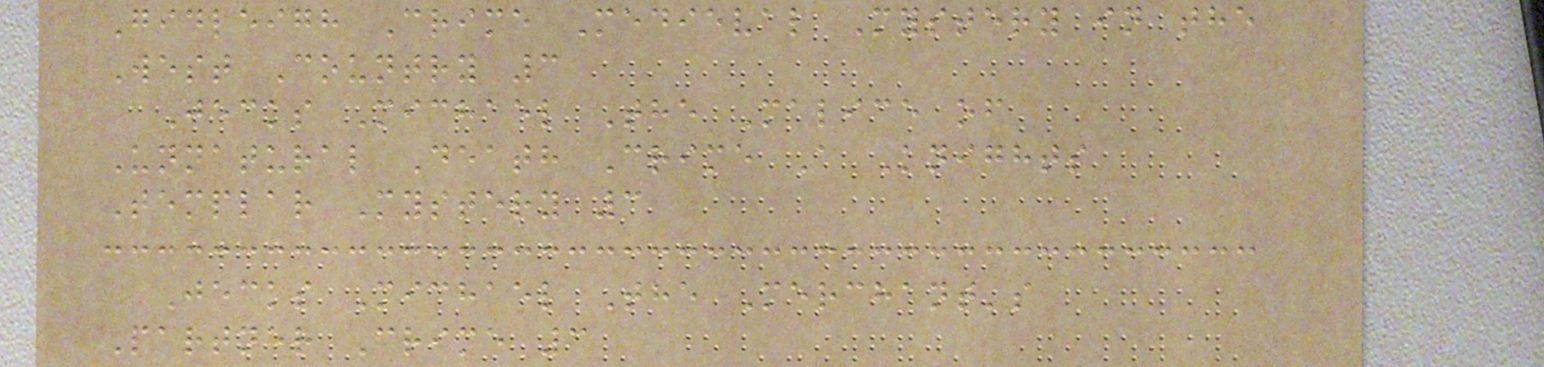Gidleigh Crime Medieval Mystery in the
West Country 3
Jecks Michael The Malice of
Unnatural Death Crime A Knights
Templar Mystery 3
Jecks Michael The Merchant's
Partner Crime 3
